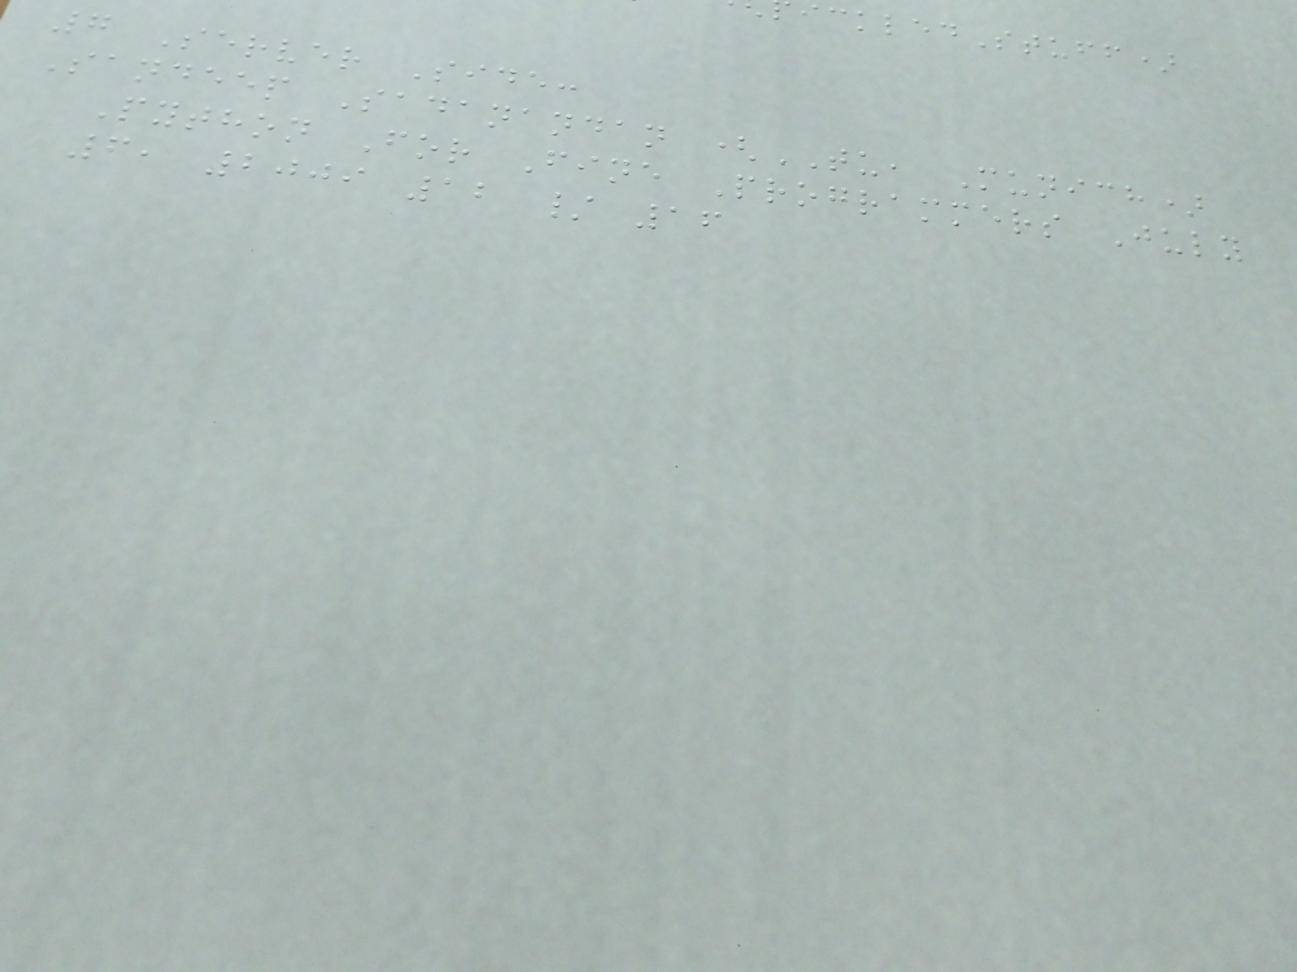ickledStuff)
7 Server Side:
Sandeep Sadanandan (TU, Munich)
Python For Fine Programmers July
6, 2009 12 / 16
